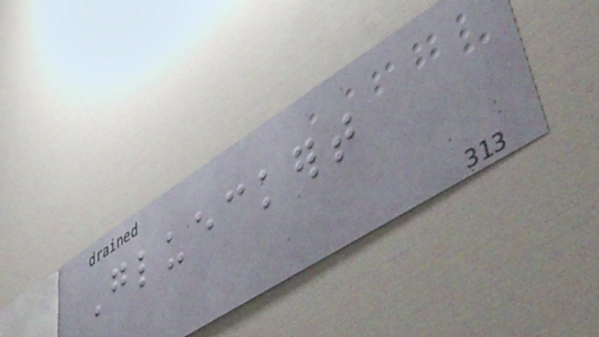Glueckert
